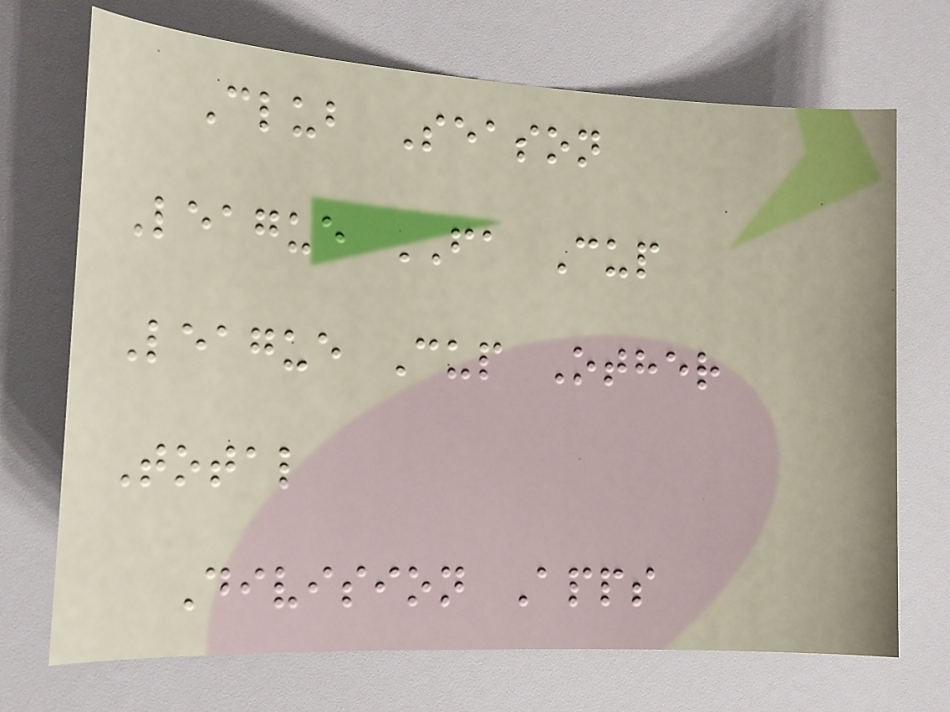Club Season
League FA Cup
League Cup Other
Total
Division Apps
